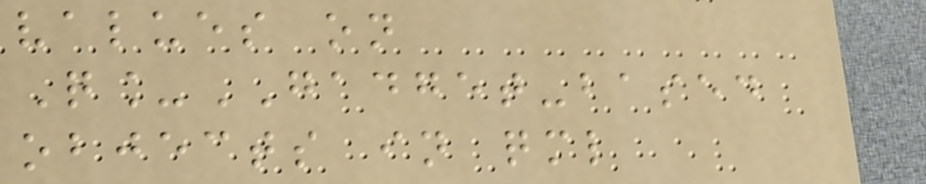values on
Q_GADGET-based
objects in qml
